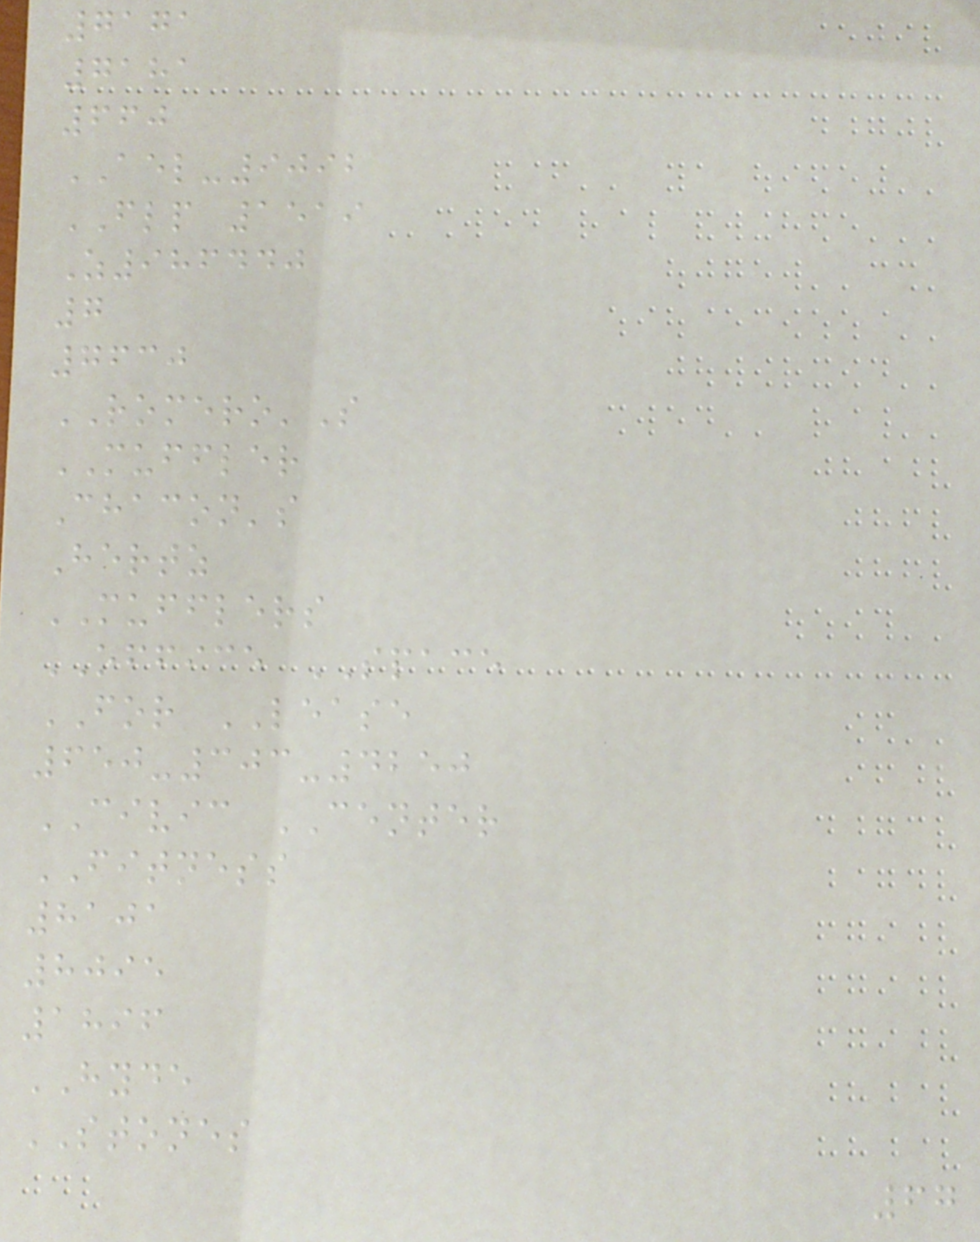7171
7181
660
AEL-9092
FLP 1519
Z986440
7
7630
ROMERO'S
MUFFLER
Chacon's
Hertz
MUFFLERS
OFFICE SPACE
FOR LEASE
650-303-4250
CIVIC CENTER
FITNESS
8101
8095
1896
HYDE
STONES
67
